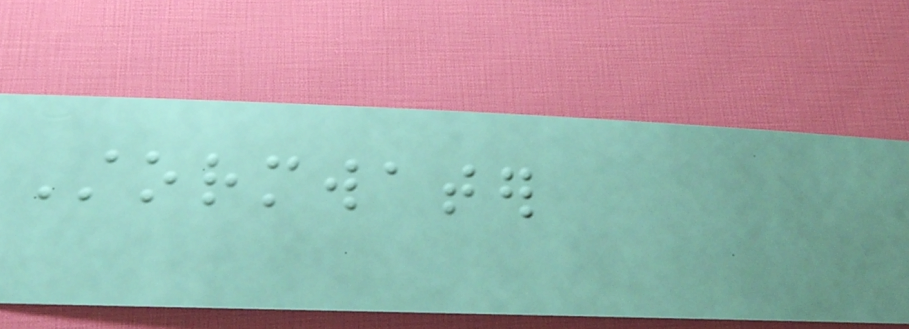Stormwater
